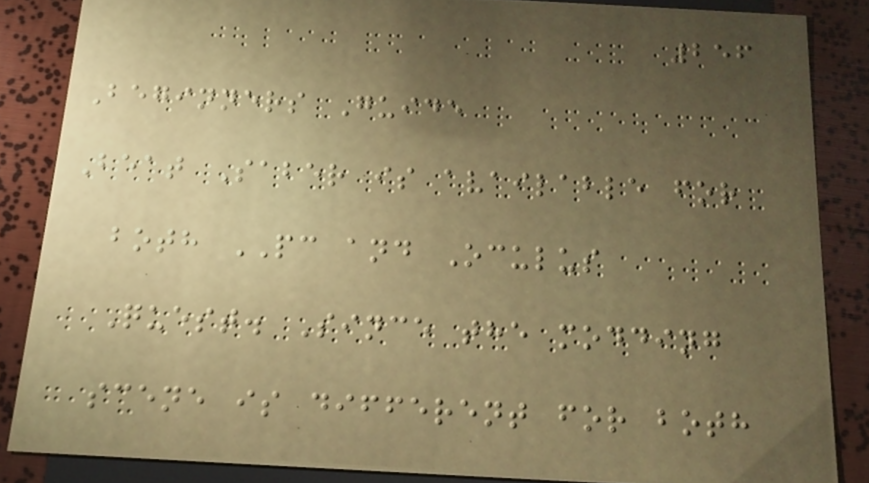256
Beginners Guide
Beat Saber is available for
both PC and Oculus
Quest. Since the modding
scene is different for both
